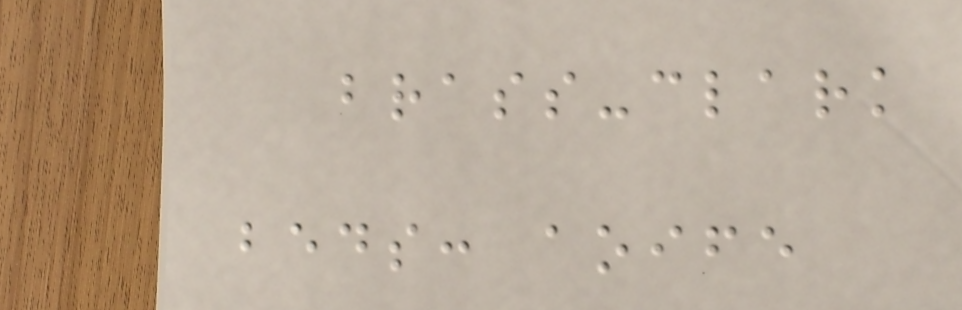brass-clark
beds: aoife
